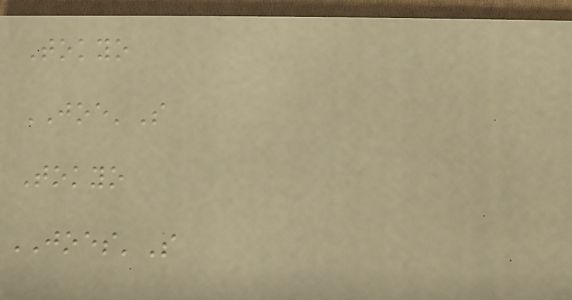Tokyo
JOE'S
Tokyo
JOES'S
